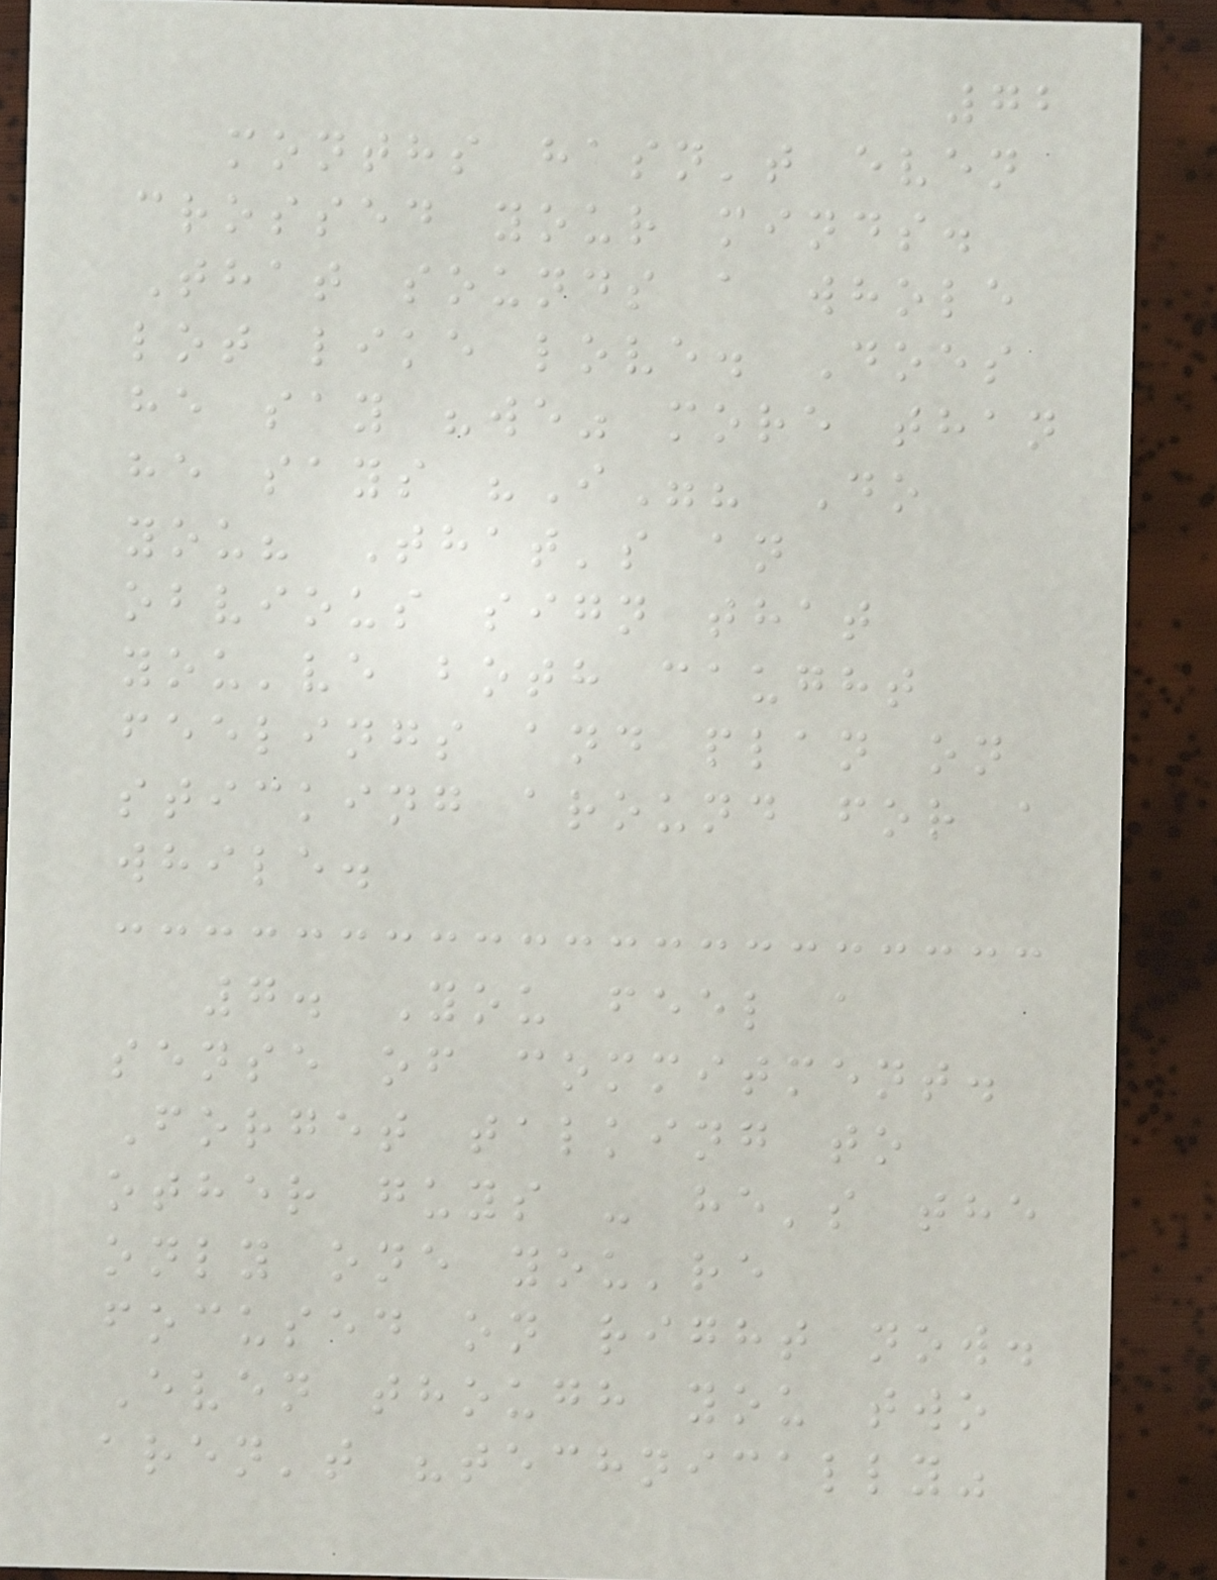72
months hasn't even
crossed your minds.
That sounds a whole
lot like love. Does
he say "we" more than
he says "I"? Do
you? That's an
obvious sign that
you've both caught
feelings and plan on
sticking around for a
while.
7. You feel a
sense of commitment.
Forget talking to
other guys - he's the
only one you're
focused on right now.
Even though you two
aren't "technically"
